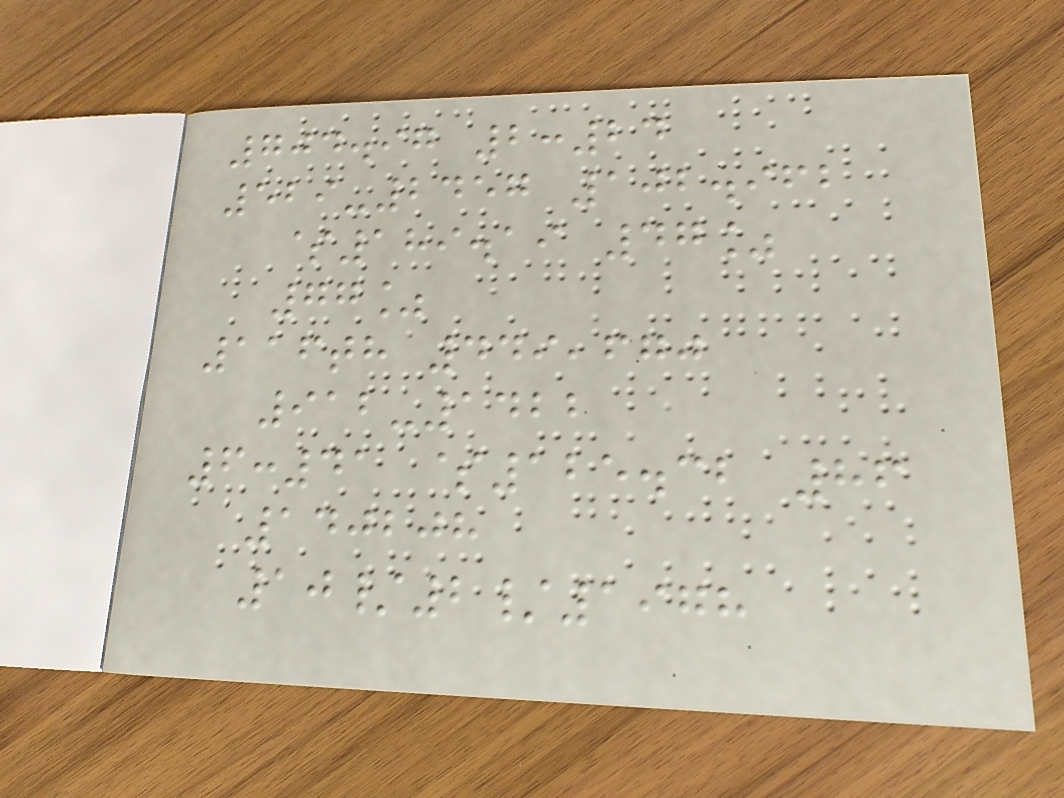704.97 2:24
529-2457 102.962
$189.19 47%
77%
116th 449,670
912-1422
6:41 $125.32 86
140208
10/2/1978
